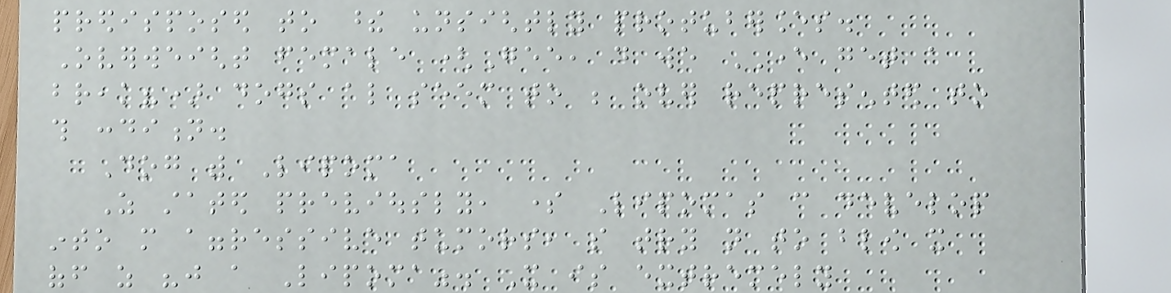predisposed to these unsightly protuberances.
Overweight female (Gee, do we EVER get a
break?) dogs also seem to be over represented to
this condition.
Dog with Lipoma
As stated previously, some Lipomas can develop
into more aggressive tumors, so try not to blow it
off as "just a Lipoma". It is extremely
